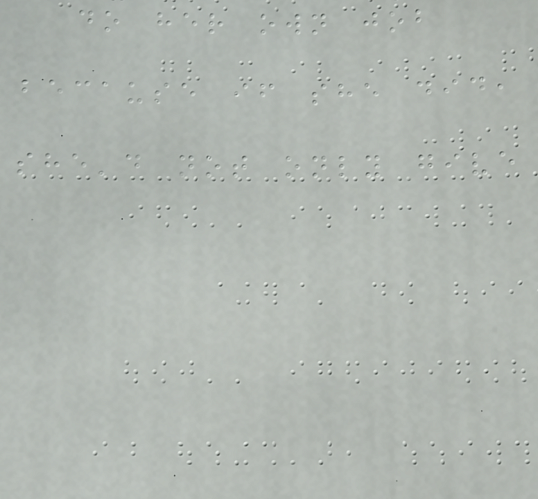do her own job
because if she did,
she'd not only give
